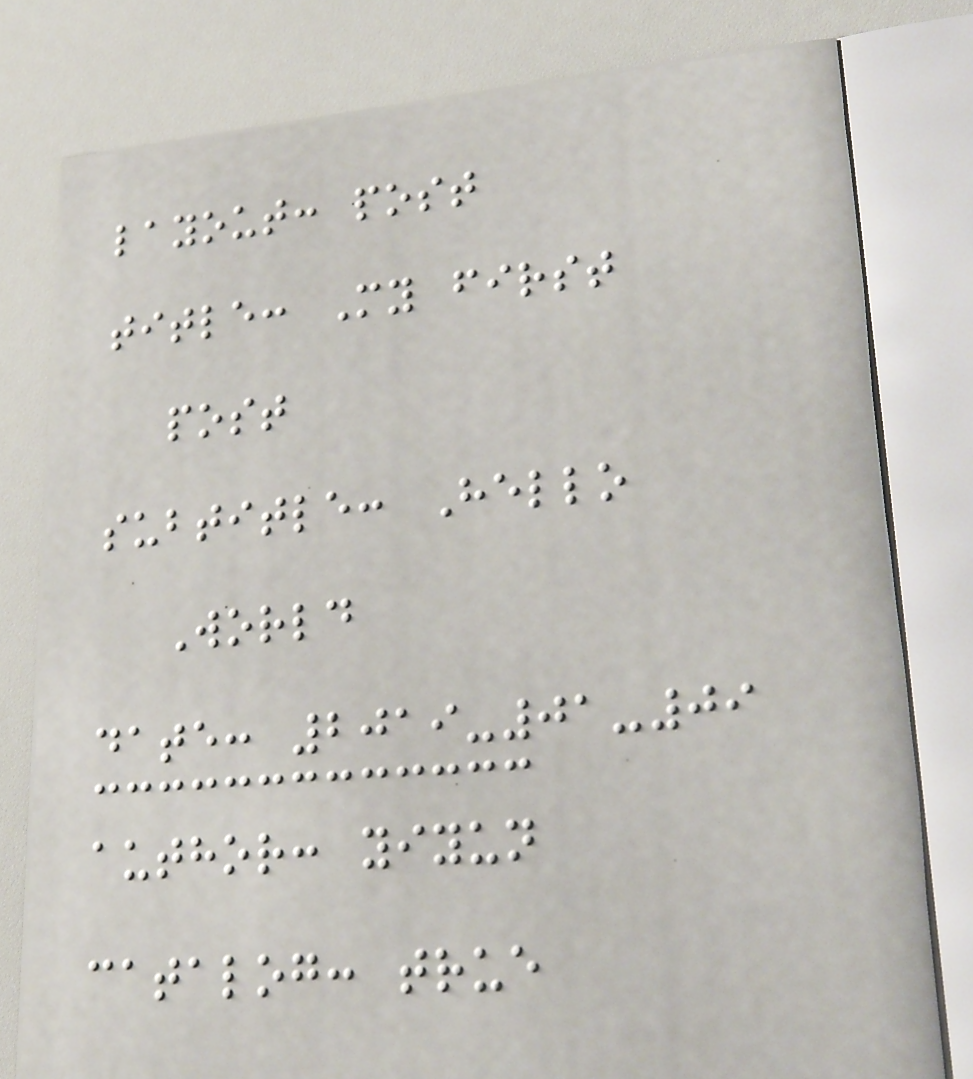layout: post
title: My first
post
subtitle: Hello
World
date: 2019-01-09
author: yiyun
catalog: true
